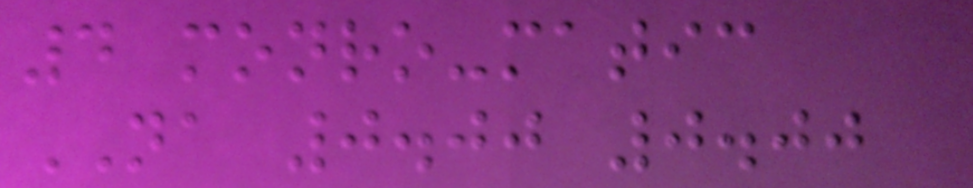4 monro-matic
NA 0.00 0.00
